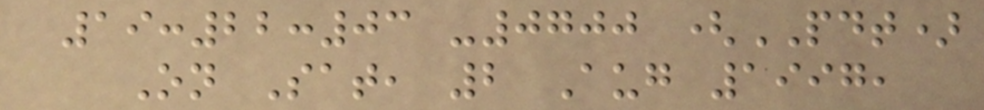19:22:03 -0700 (PDT)
On Sat, 2 Aug 1997,
